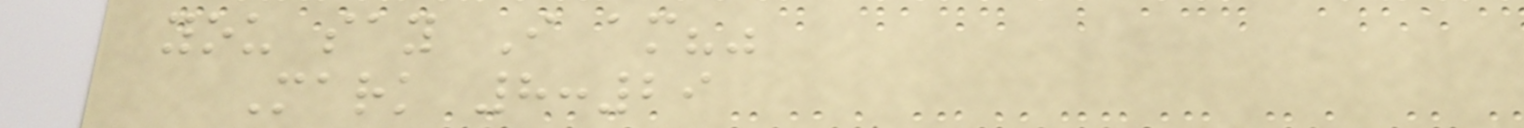you say I am?"
Mark 8:29
